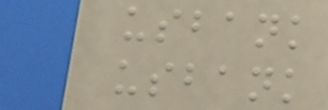usbank
usbank
